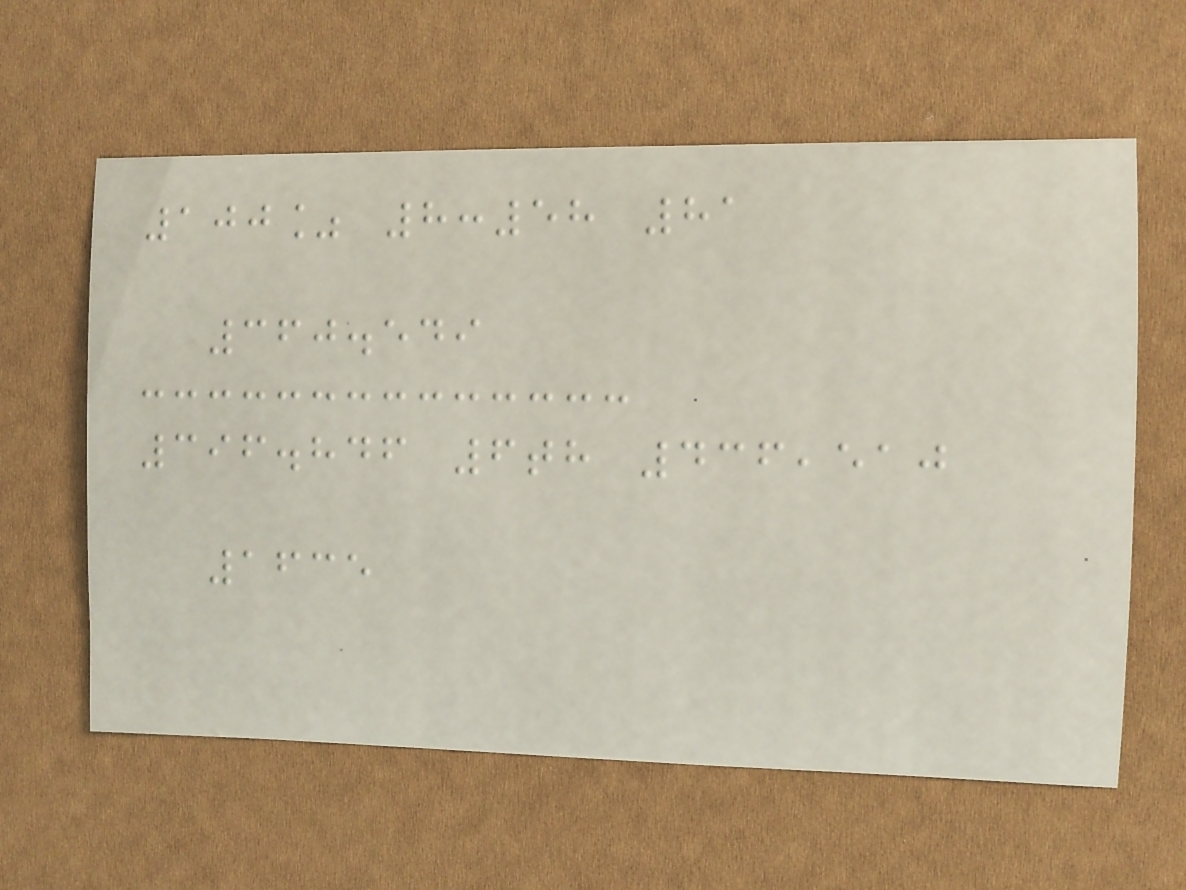100% 8:58 81
360.549
396.846 6th 436,510
1635
